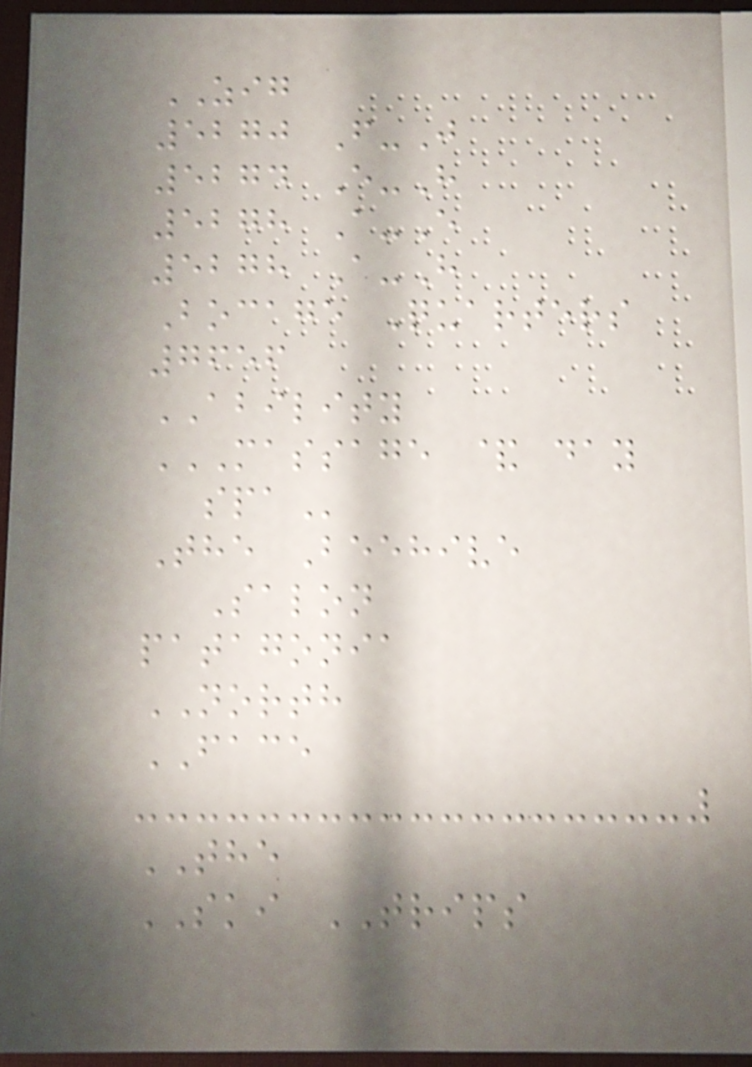ZIG
5270 F-J
5274 E-H
5278 A-E
5278 A-H
Bocage Quarters
7656
ABILITY
MASSAGE & DAY
SPA
The Beehive
Salon
patagonia
NORTH
FACE
THE
SKI TRIPS
